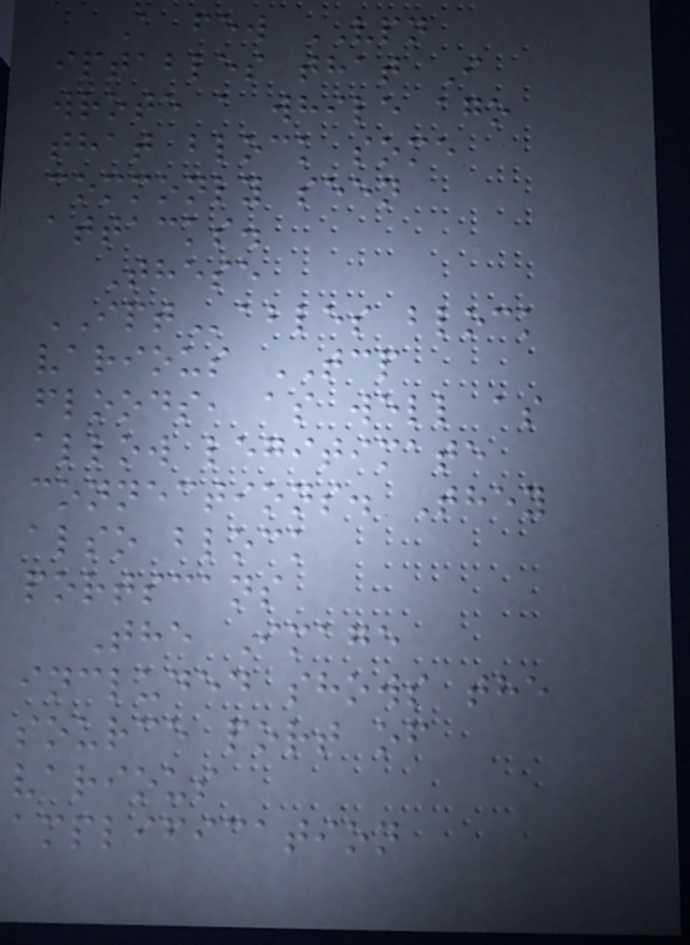A few VPN
iptables that I
wrote a while ago
that block some
commonly seen
attacks.
These
IPTables block
various TCP
floods, as well as
allow legitimate
connections. They
also block
portscans
The Image
included shows the
source port of
various
amplification
